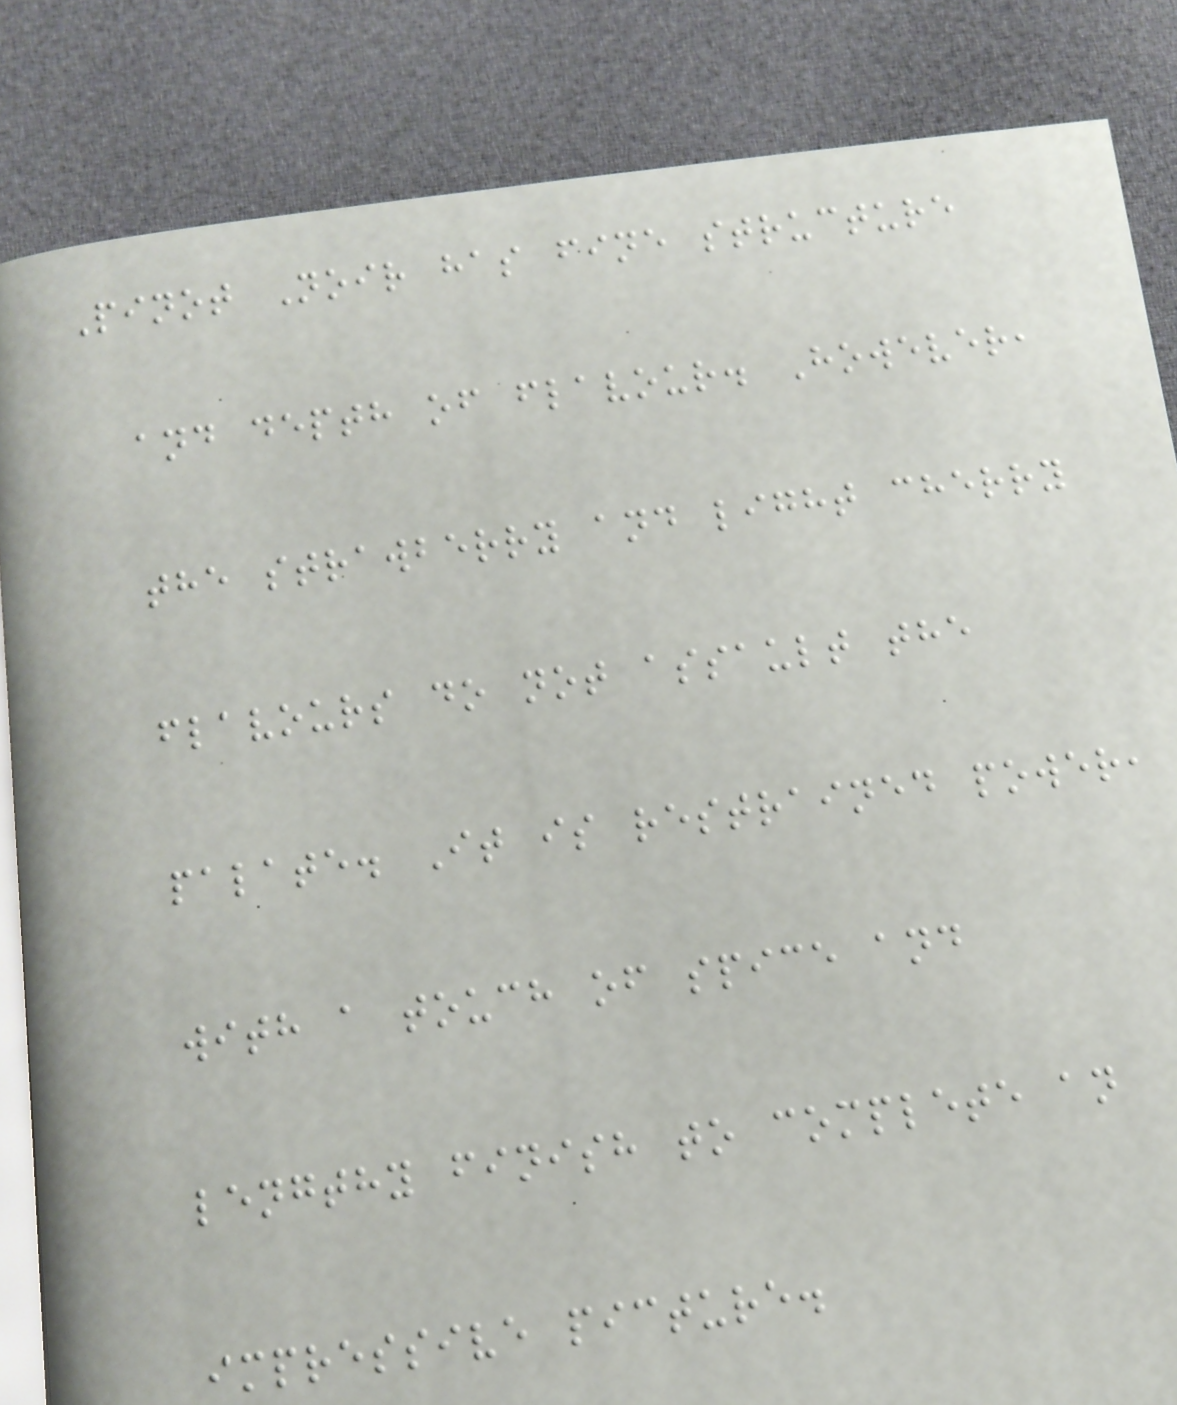Pinot Noir has fine structure
and depth of flavour. However,
the strawberry and light cherry
flavours do not assault the
palate. It is restrained power,
with a touch of spice and
lengthy finish to complete an
impressive picture.
